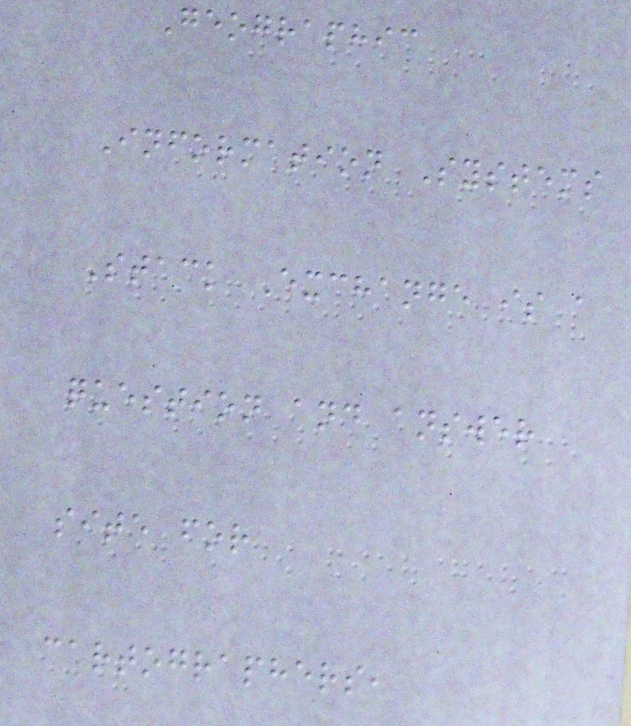Geographic
Information Systems
Stack Exchange is a
question and answer
site for
cartographers,
